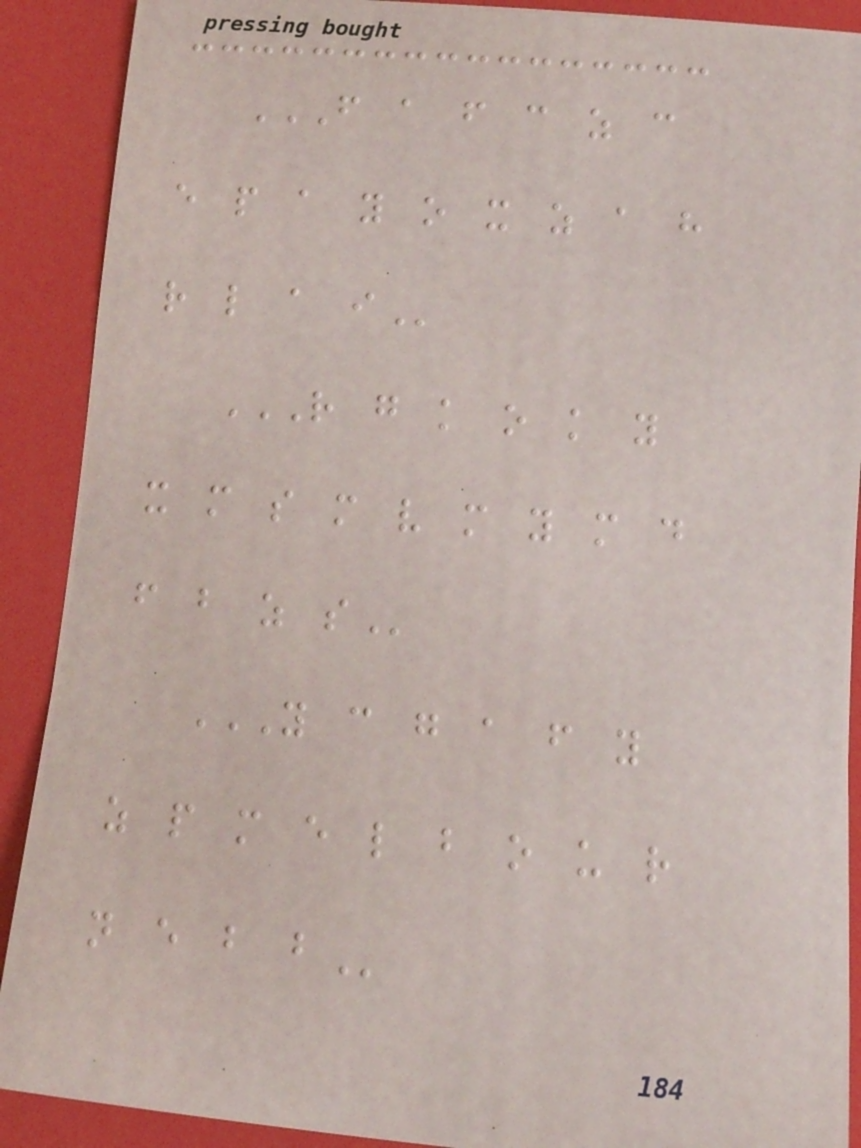F A F C Z C
E P A Y O X Z A H
R L A I
R G K O K Y
X M S M V M Y M D
F B Z S
Y C G A F Y
Z P M E L B O U R
N E B B
